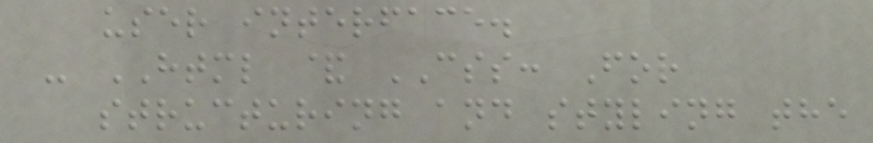user interface.
- HTML & CSS: For
structuring and styling the
